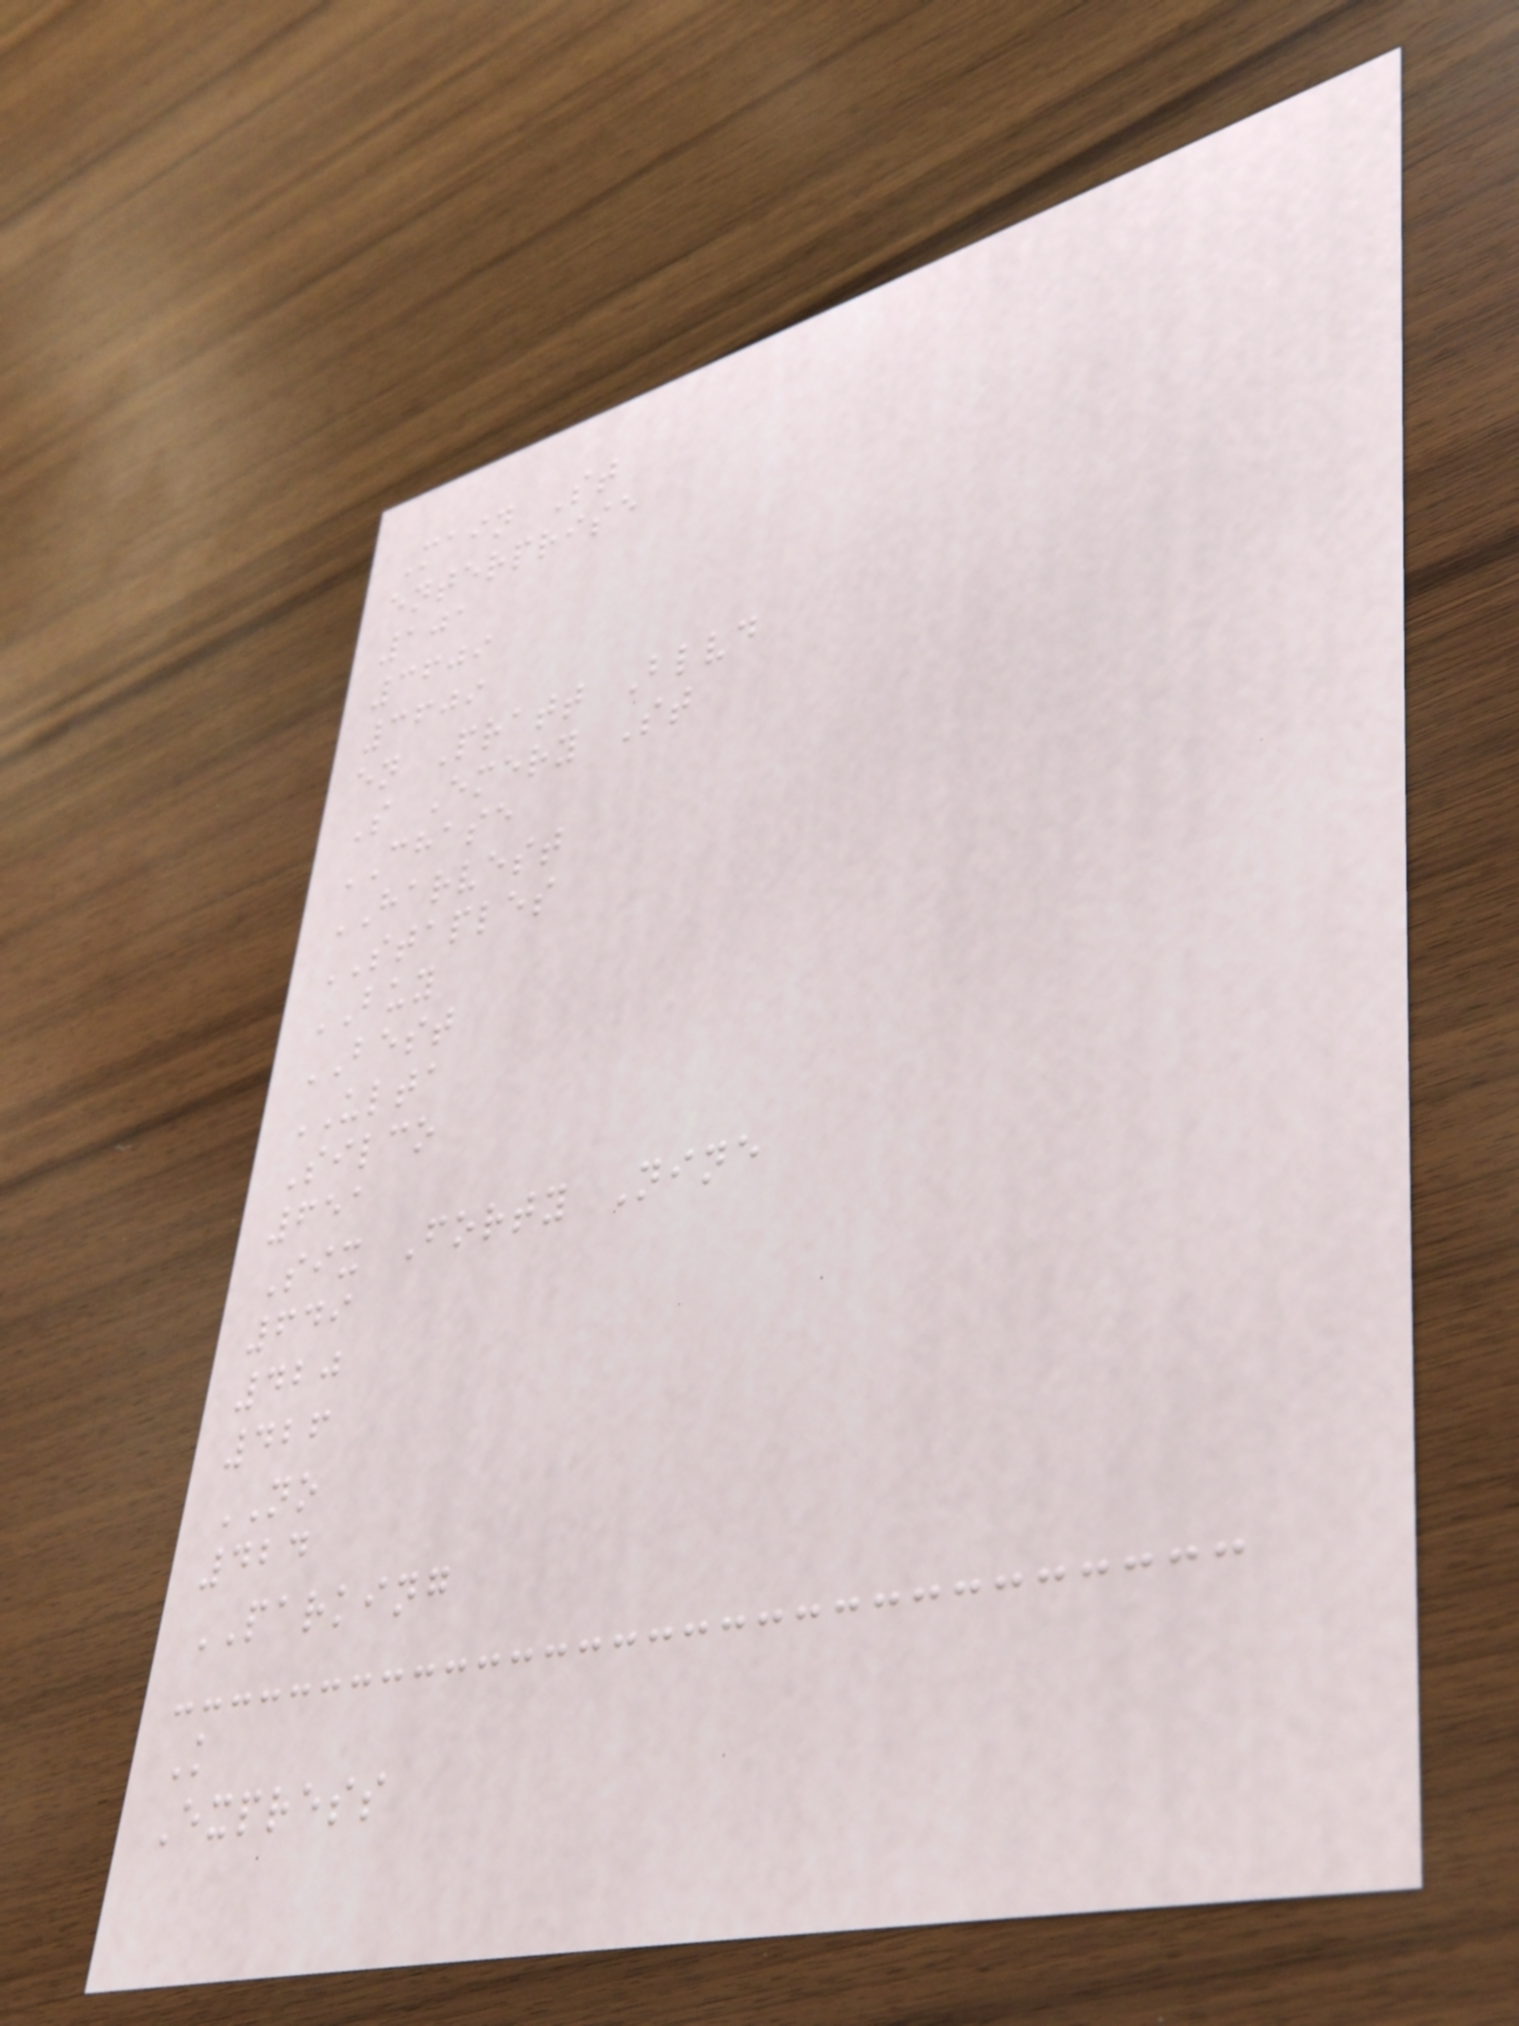Main St
enterprise
101
3609
3609
en Pratt Blvd
S Emery St
CHASE
HARVEST
STAPLES
BUY
BEST
ULTA
Silco
651
Six Forty Nine
649
420
426
NO
424
PARKING
K
Express
